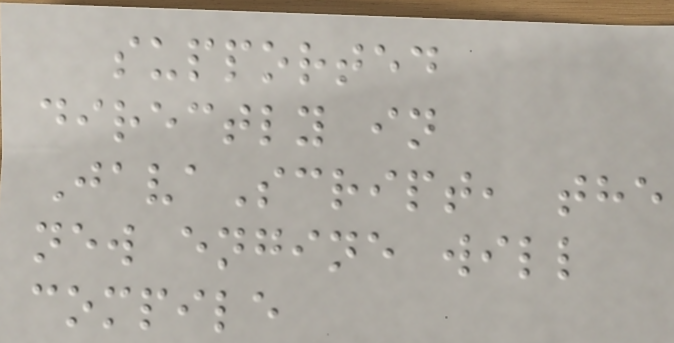supported
directly in
JavaScript, the
new engine will
compile
